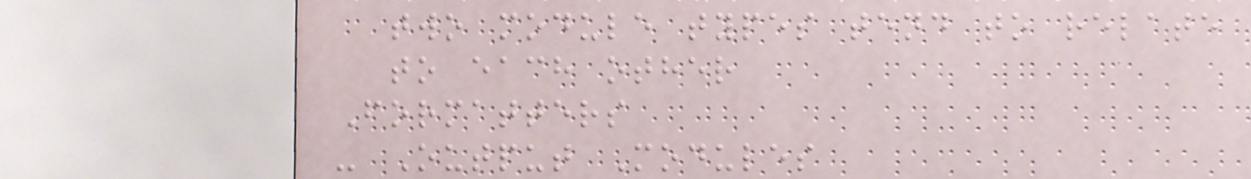two module types tend to relate
to each other
Formatters
- Output Modules
